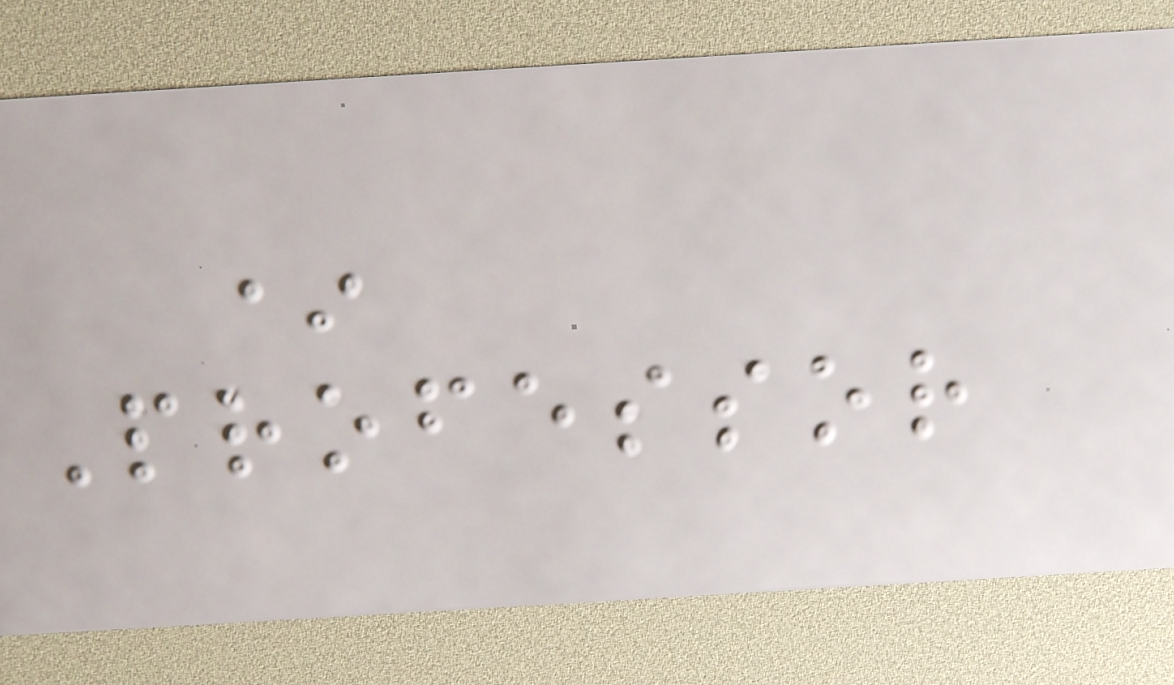*
Professor
